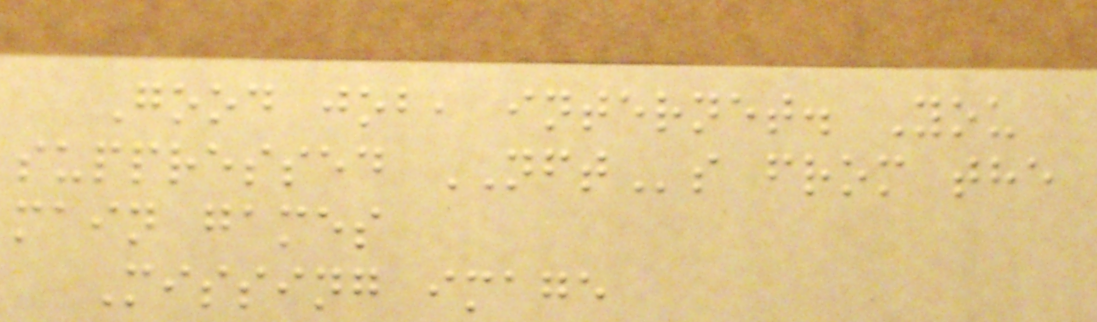Good job, internet. You
suppressed NFTs from the
main games
Missing image
